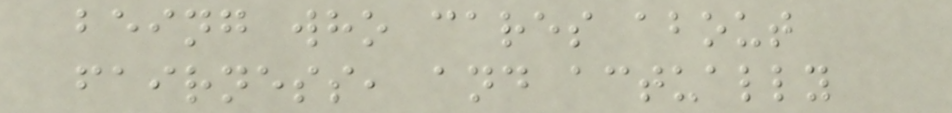being who cares about
fairness, and actually
